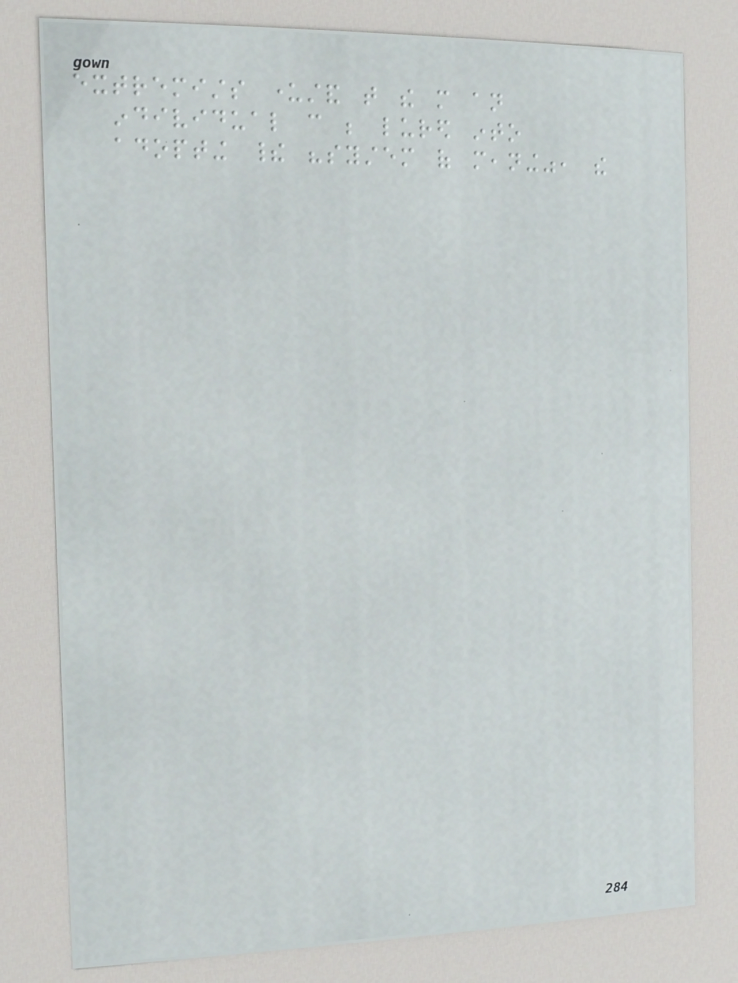extremists understand that the more an
individual can be lured into
adopting their "system of meaning", the
